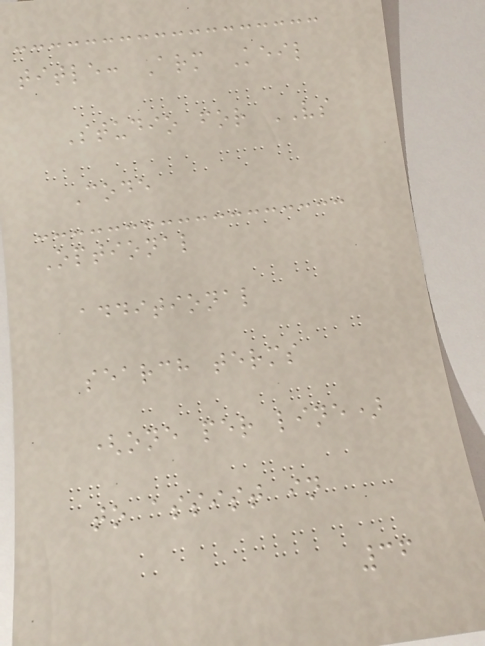title: Arm Keil
Studio for VS
Code
Optional
additional
search terms
(one per line)
to assist in
36
